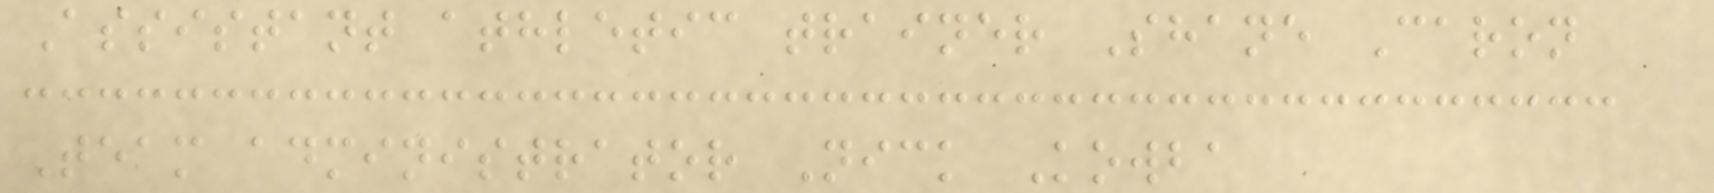Assistant athletic trainer Shane Caron
Team administrator Nick Kowba
